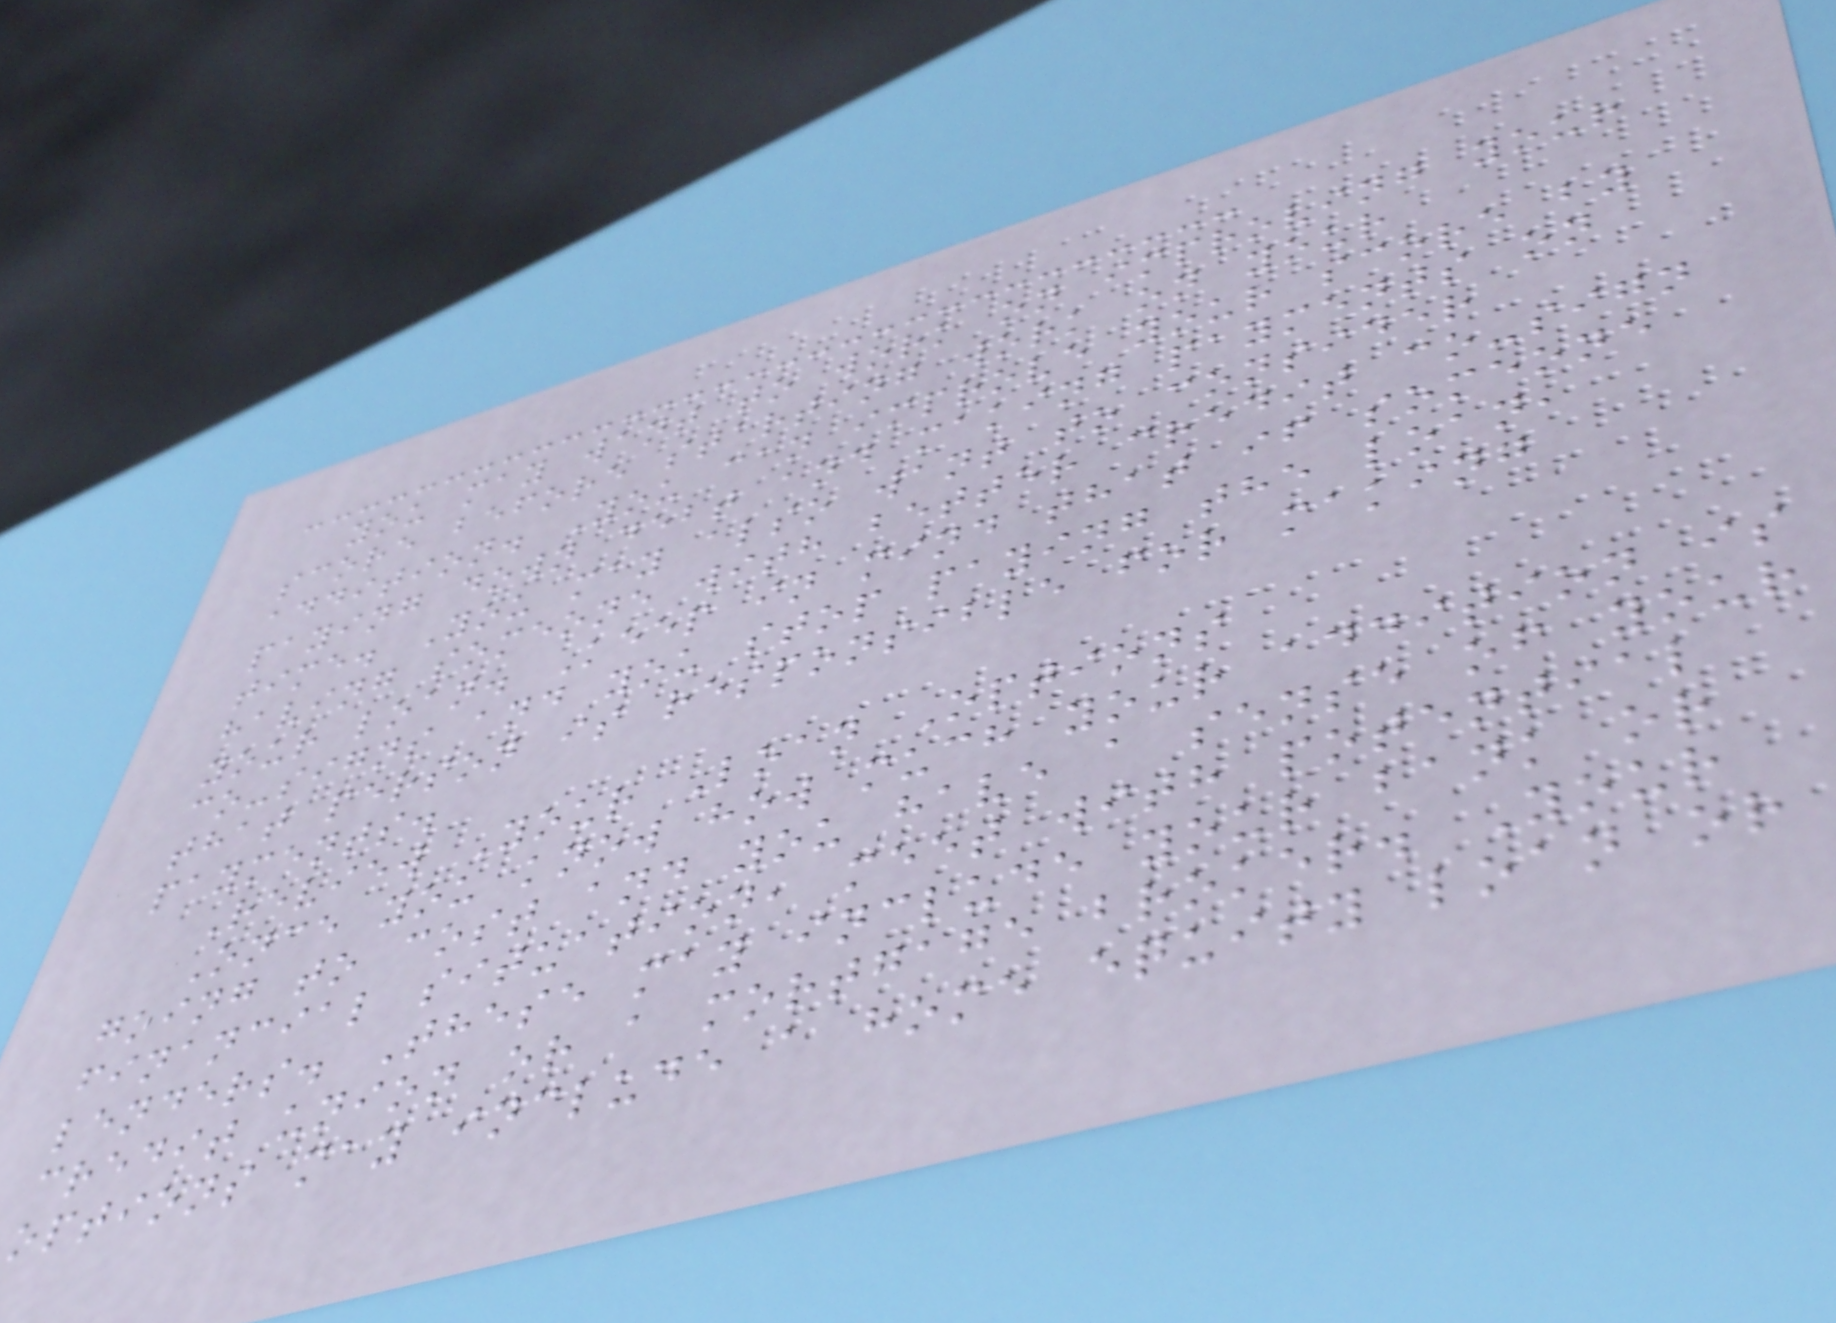you may want to work on improving your
score before starting work on your
addition. You can improve your score by
paying down debt and making payments on
time. You may also want to consider
having someone with better credit co-sign
your loan. Keep in mind that if someone
co-signs and you stop paying the loan,
that person is responsible for making
payments.
Review Your Loan Options
Once you know how much your addition is
going to cost and you have a sense of your
financial situation, meet with potential
lenders. These may include your bank or
credit union or a mortgage broker. Your
options may include a home equity loan or
